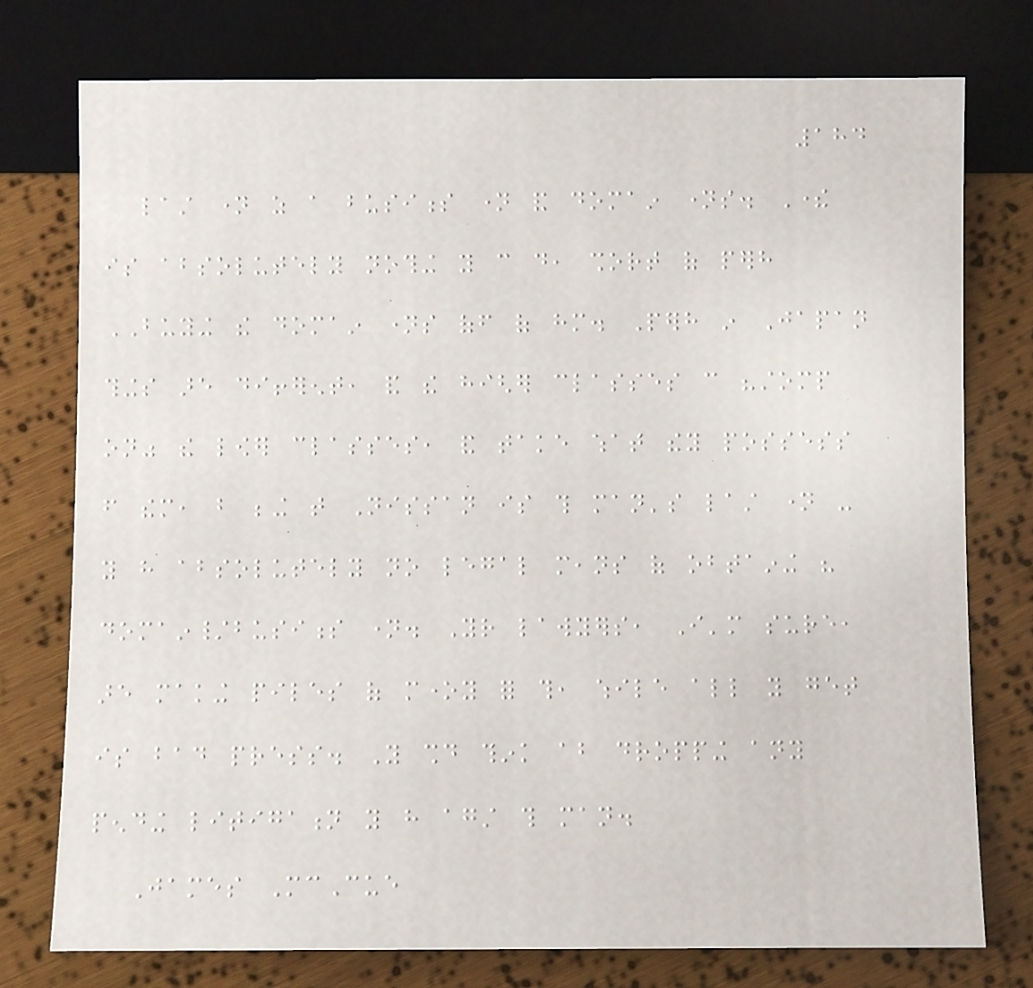184
last name as a business name and domain names. There
is absolutely nothing you can do, short of perhaps
BUYING the domain names off of him. Perhaps in Japan
things are different, and the higher classes can "stomp
on" the lower classes, and take what they possess
from them, but being that Nissan is this man's last name -
you have absolutely no legal means of obtaining his
domain/business name. Your lawyers, I'm sure,
are making piles of money for this, while all you get
is bad press. You should think about dropping any
pending litigation you have against this man.
James McCue
